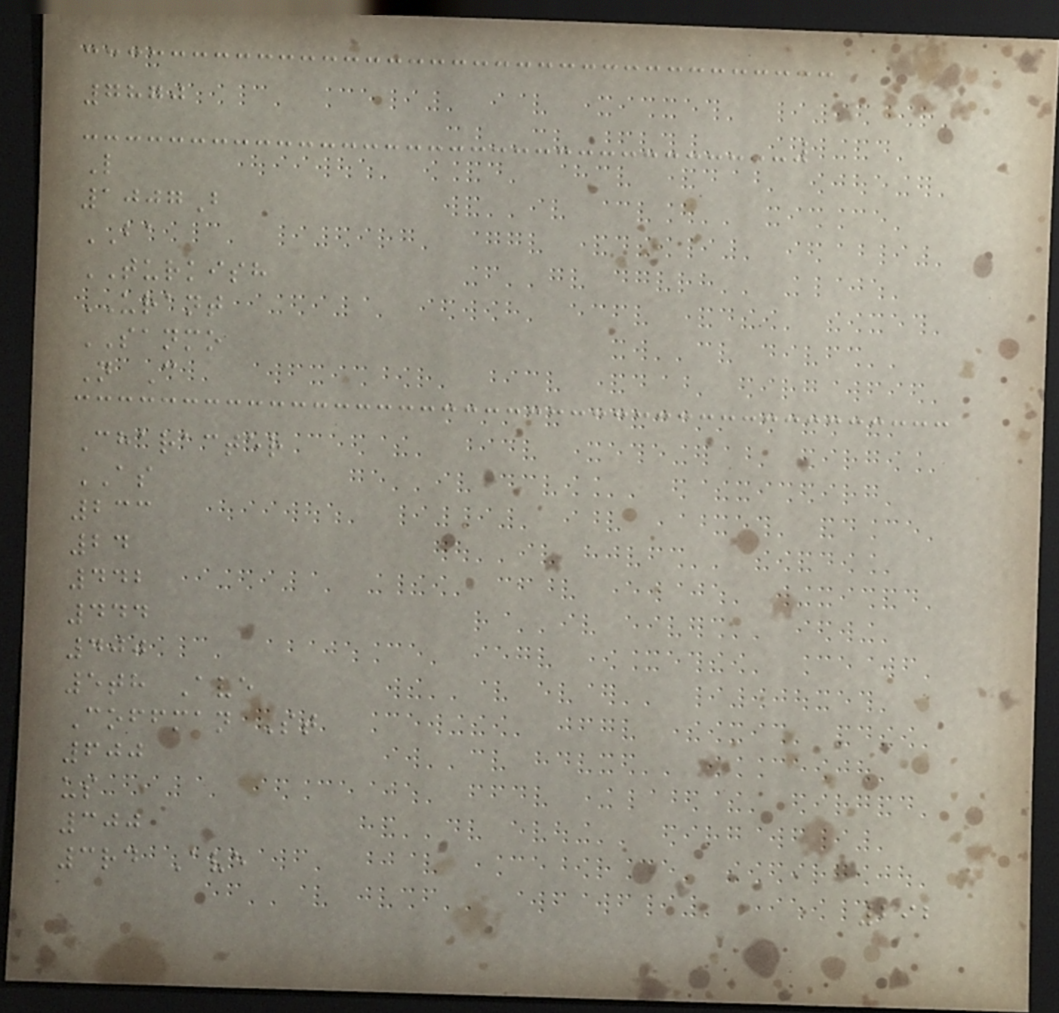7870
L
1007B
BA
TURKISH
URANT
SANMO
N C
Character
AS
233
24
442
444
400
5th Ave
Coffman St
600
us
300
3rd Ave
292
